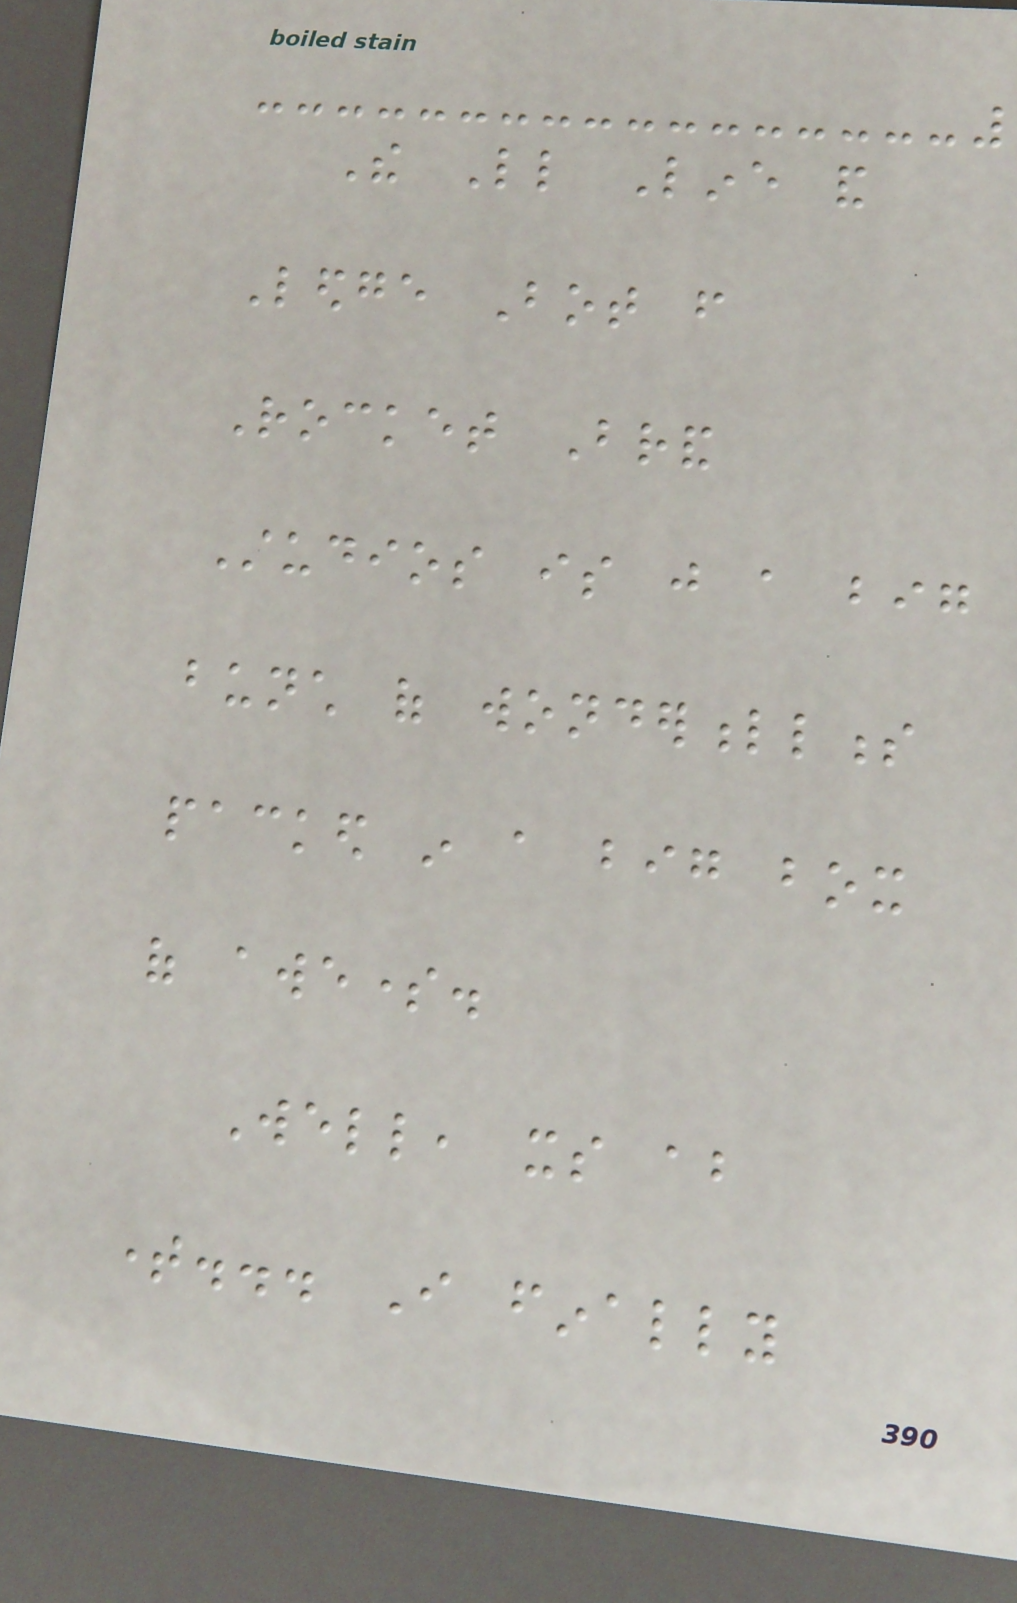The Little Line and
Ledge Bot from
Rocket Brand
Studios is just a big
bunch of wonderfullness
packed in a big box
of awesome.
Well, its about
time... I finally
